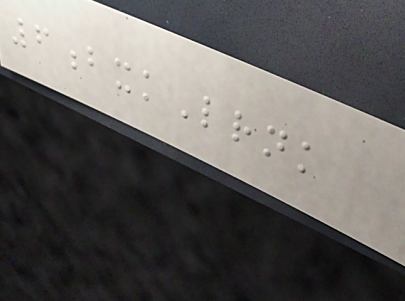6bxkLrnk
